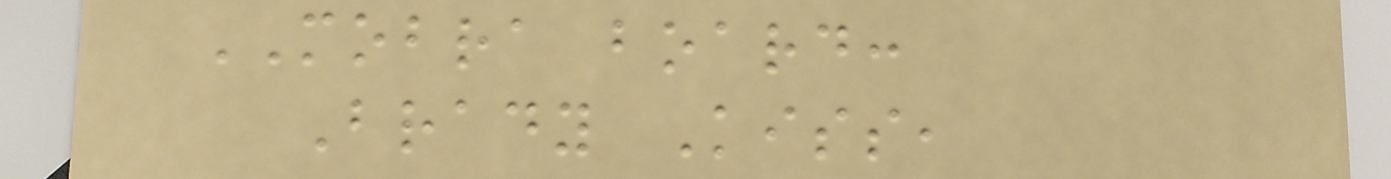MOBRA board:
Brady Kiss,
